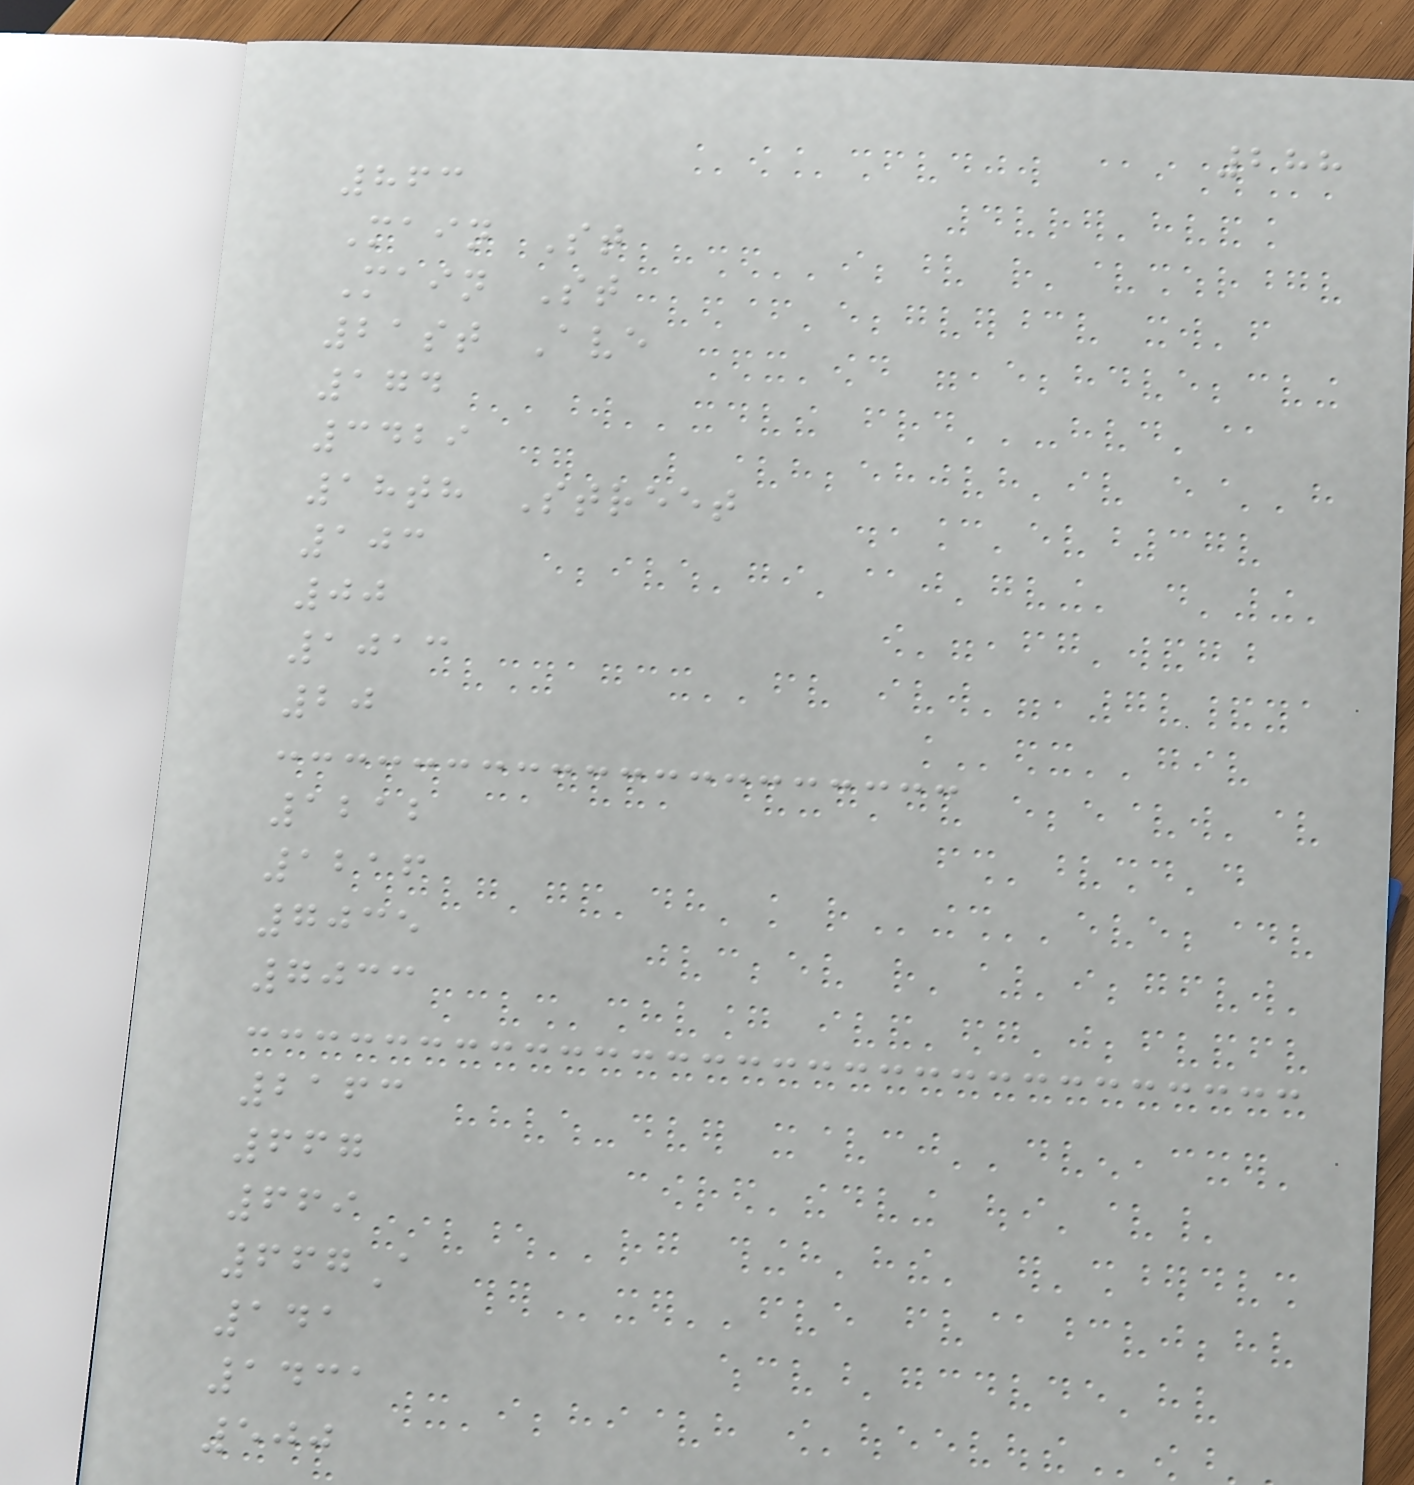288
863
Main St
Main St
21st Ave
174
3429
18th Street
103
00
1013
20
1212
1216
7035
7033
2163
667
669
667A
141
1431
500
